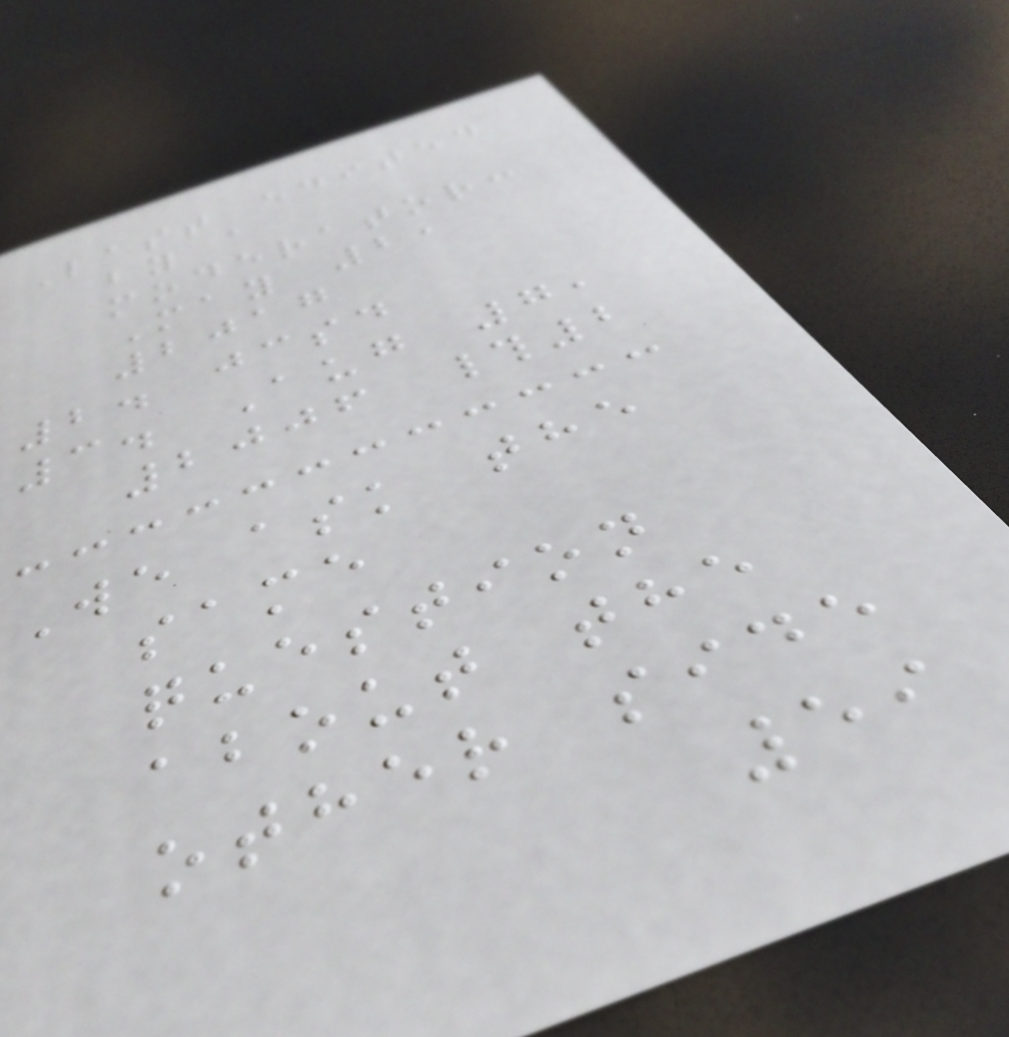Last edited
by a
moderator:
May 2,
2017
2. jcsd
3. Aug 7,
2006 #2
We ask the
same
question
about the
other side
59
